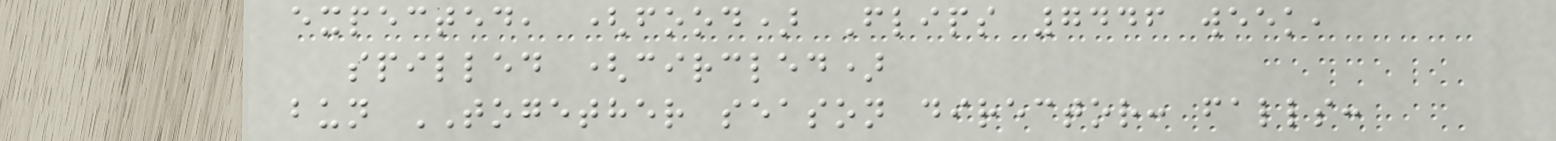expected, (food) Flips 7446 week,
spilled (circled)
bun TOGETHER season director: falls:
